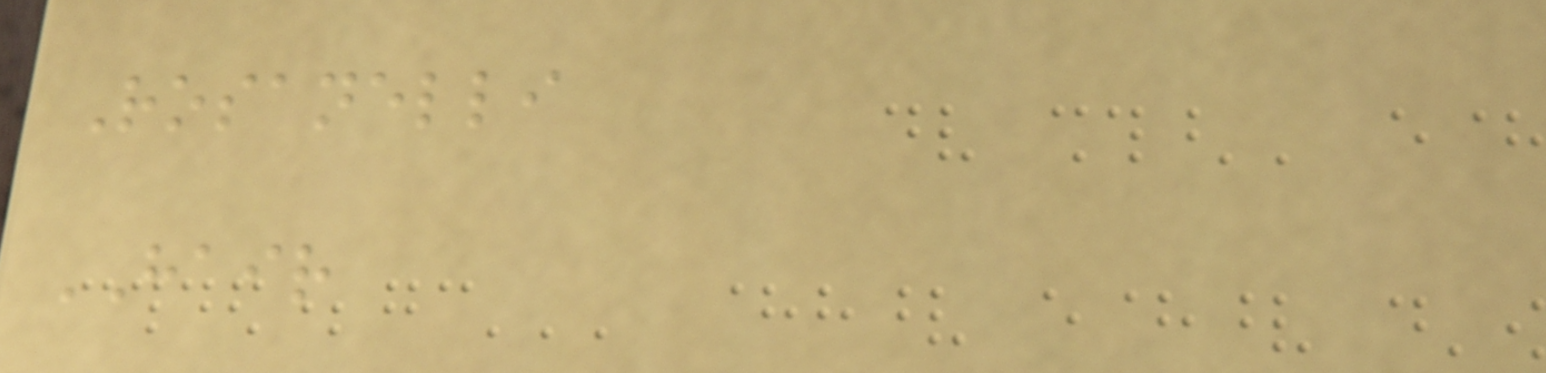Rosanelli
HAIR
